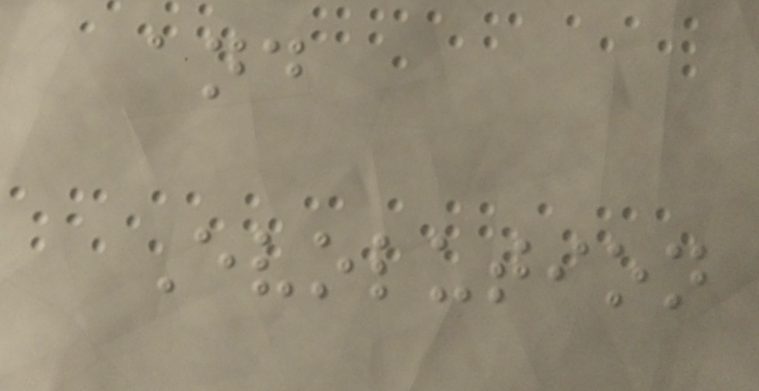and
Evolution
